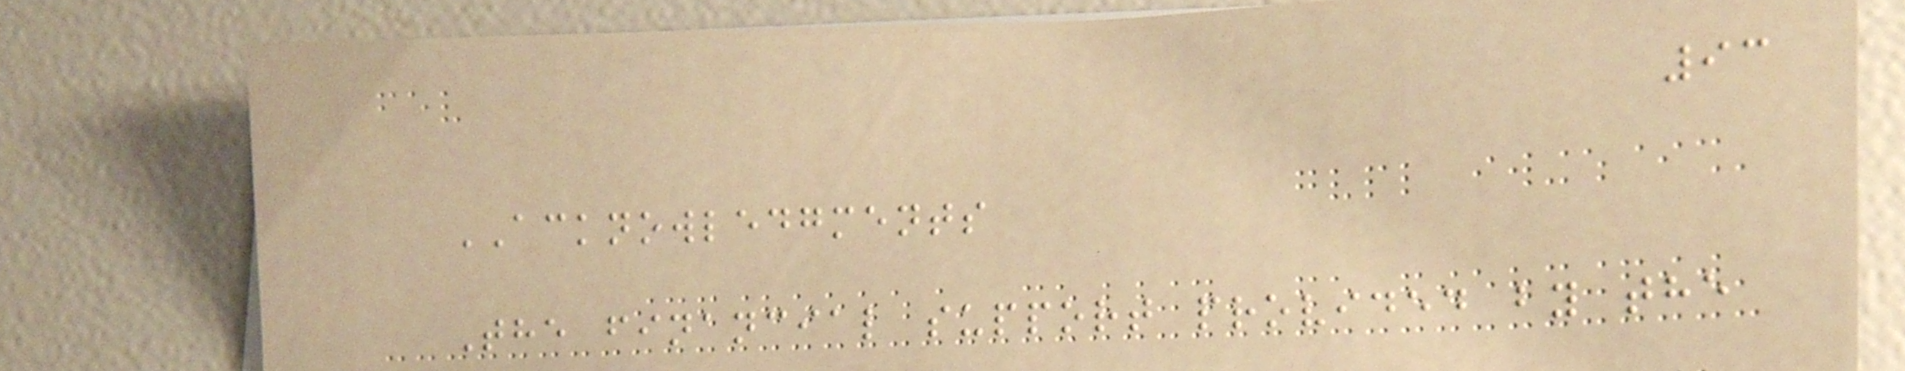93
ACKNOWLEDGMENTS
The financial support provided by the
